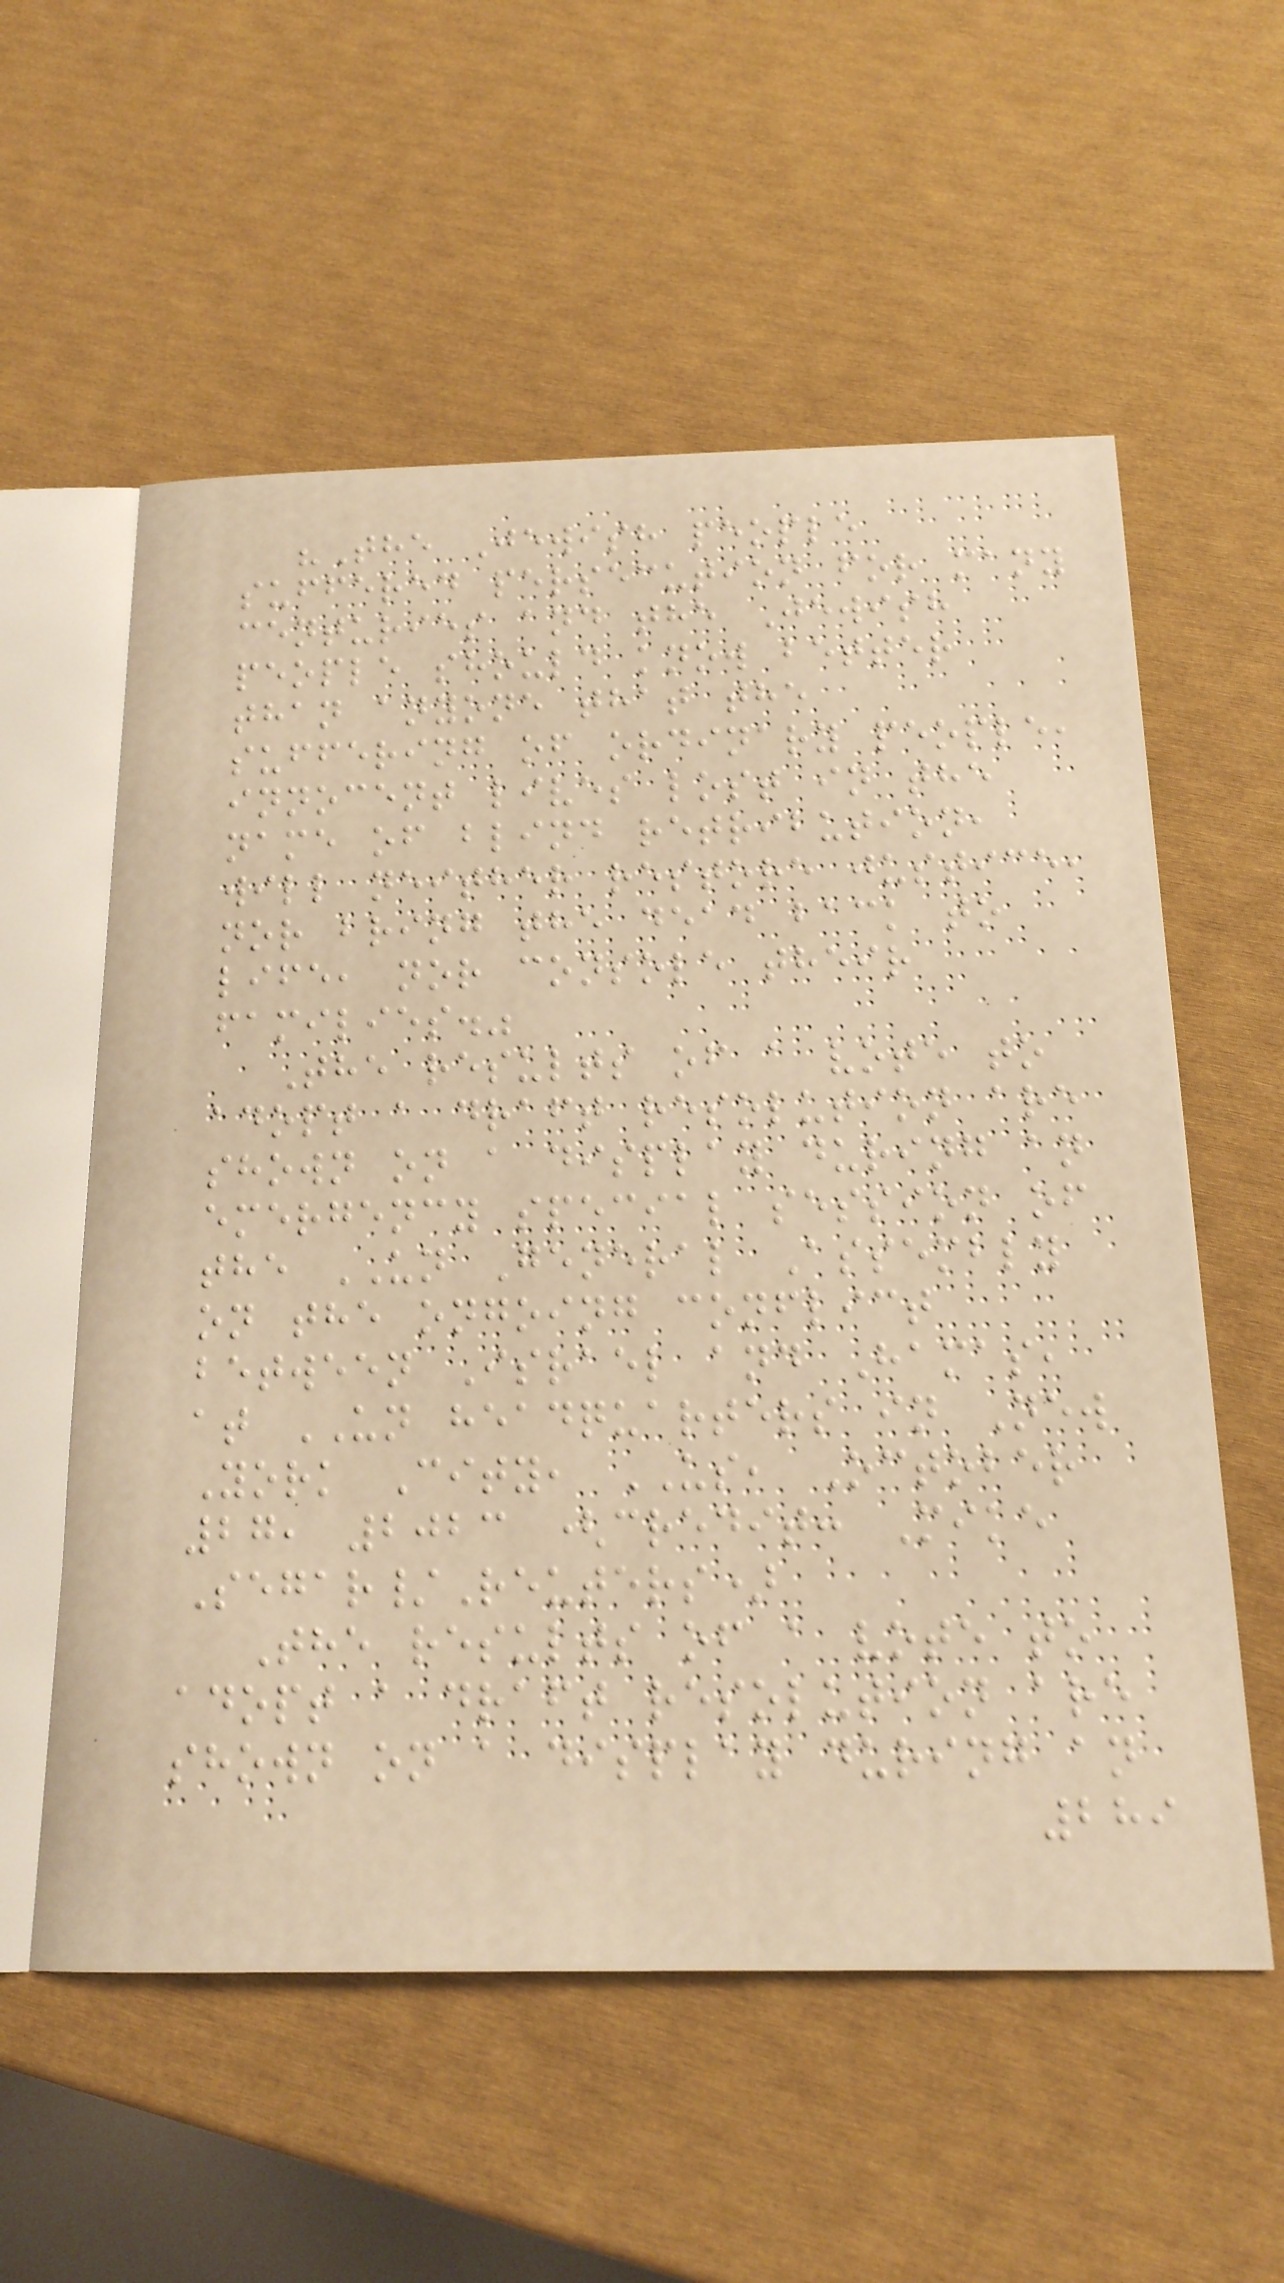"The Jewish people
suffered persecution for many
centuries and the Jewish
people should know better
than anyone that the
suffering of ordinary people,
innocent lives lost in the
name of blind retribution,
will neither restore justice,
nor bring the dead back to
life, nor console their
families."
The results of a vote to
adopt a draft resolution are
shown on a display during an
emergency special session of
the UN General Assembly
on the ongoing conflict
between Israel and Hamas,
at UN headquarters in New
York City, US, October
27, 2023 (credit: Mike
Segar/Reuters)
The results of a vote to
adopt a draft resolution are
shown on a display during an
289
